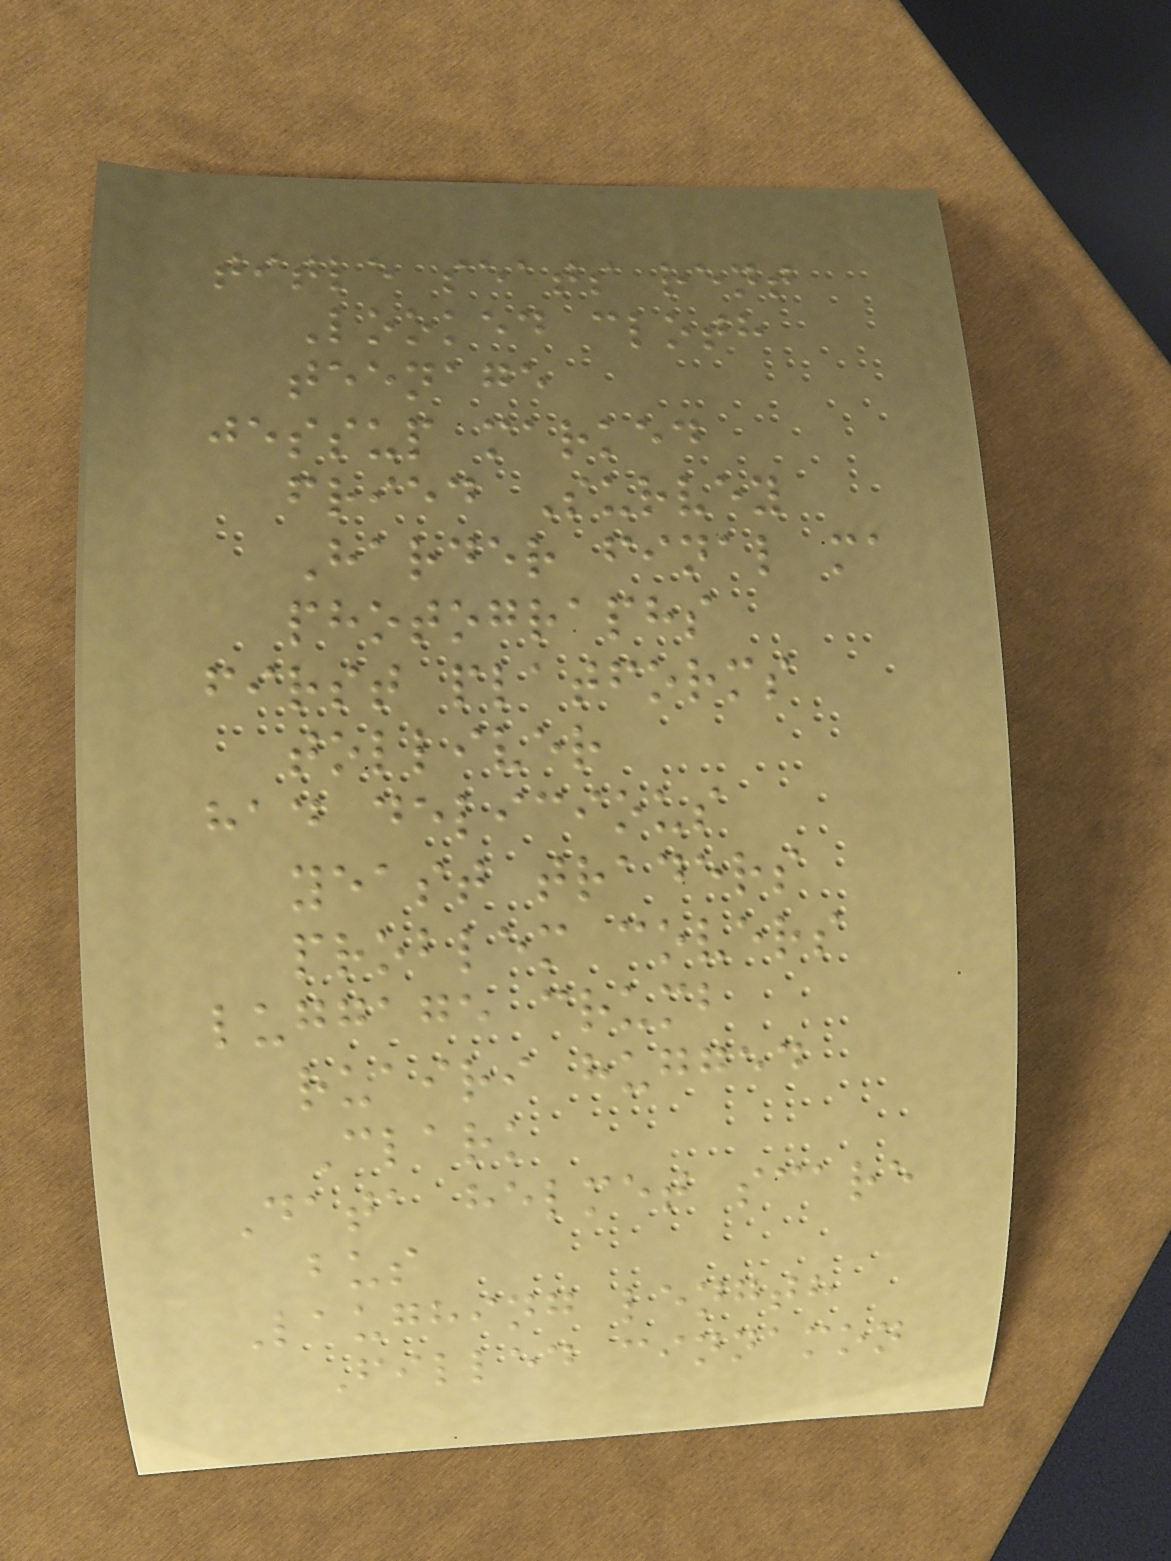title seats rent
Looked cloth
teenage
jessup marked
fried Survey
Harder final ma
photographs
first platforms
tolliver
had delicious
yeast traders
problem covers
luggage crumb
ruairi hugged
Clark
Data helmet scare
bus
Laughing length
Filled cinnamon
